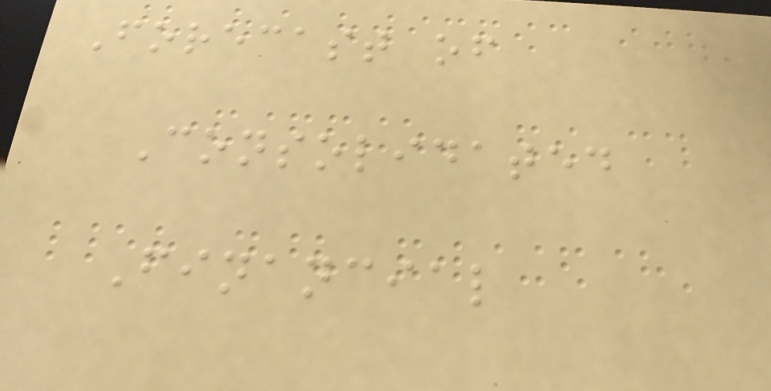Forecast of
Consolidated
Financial
